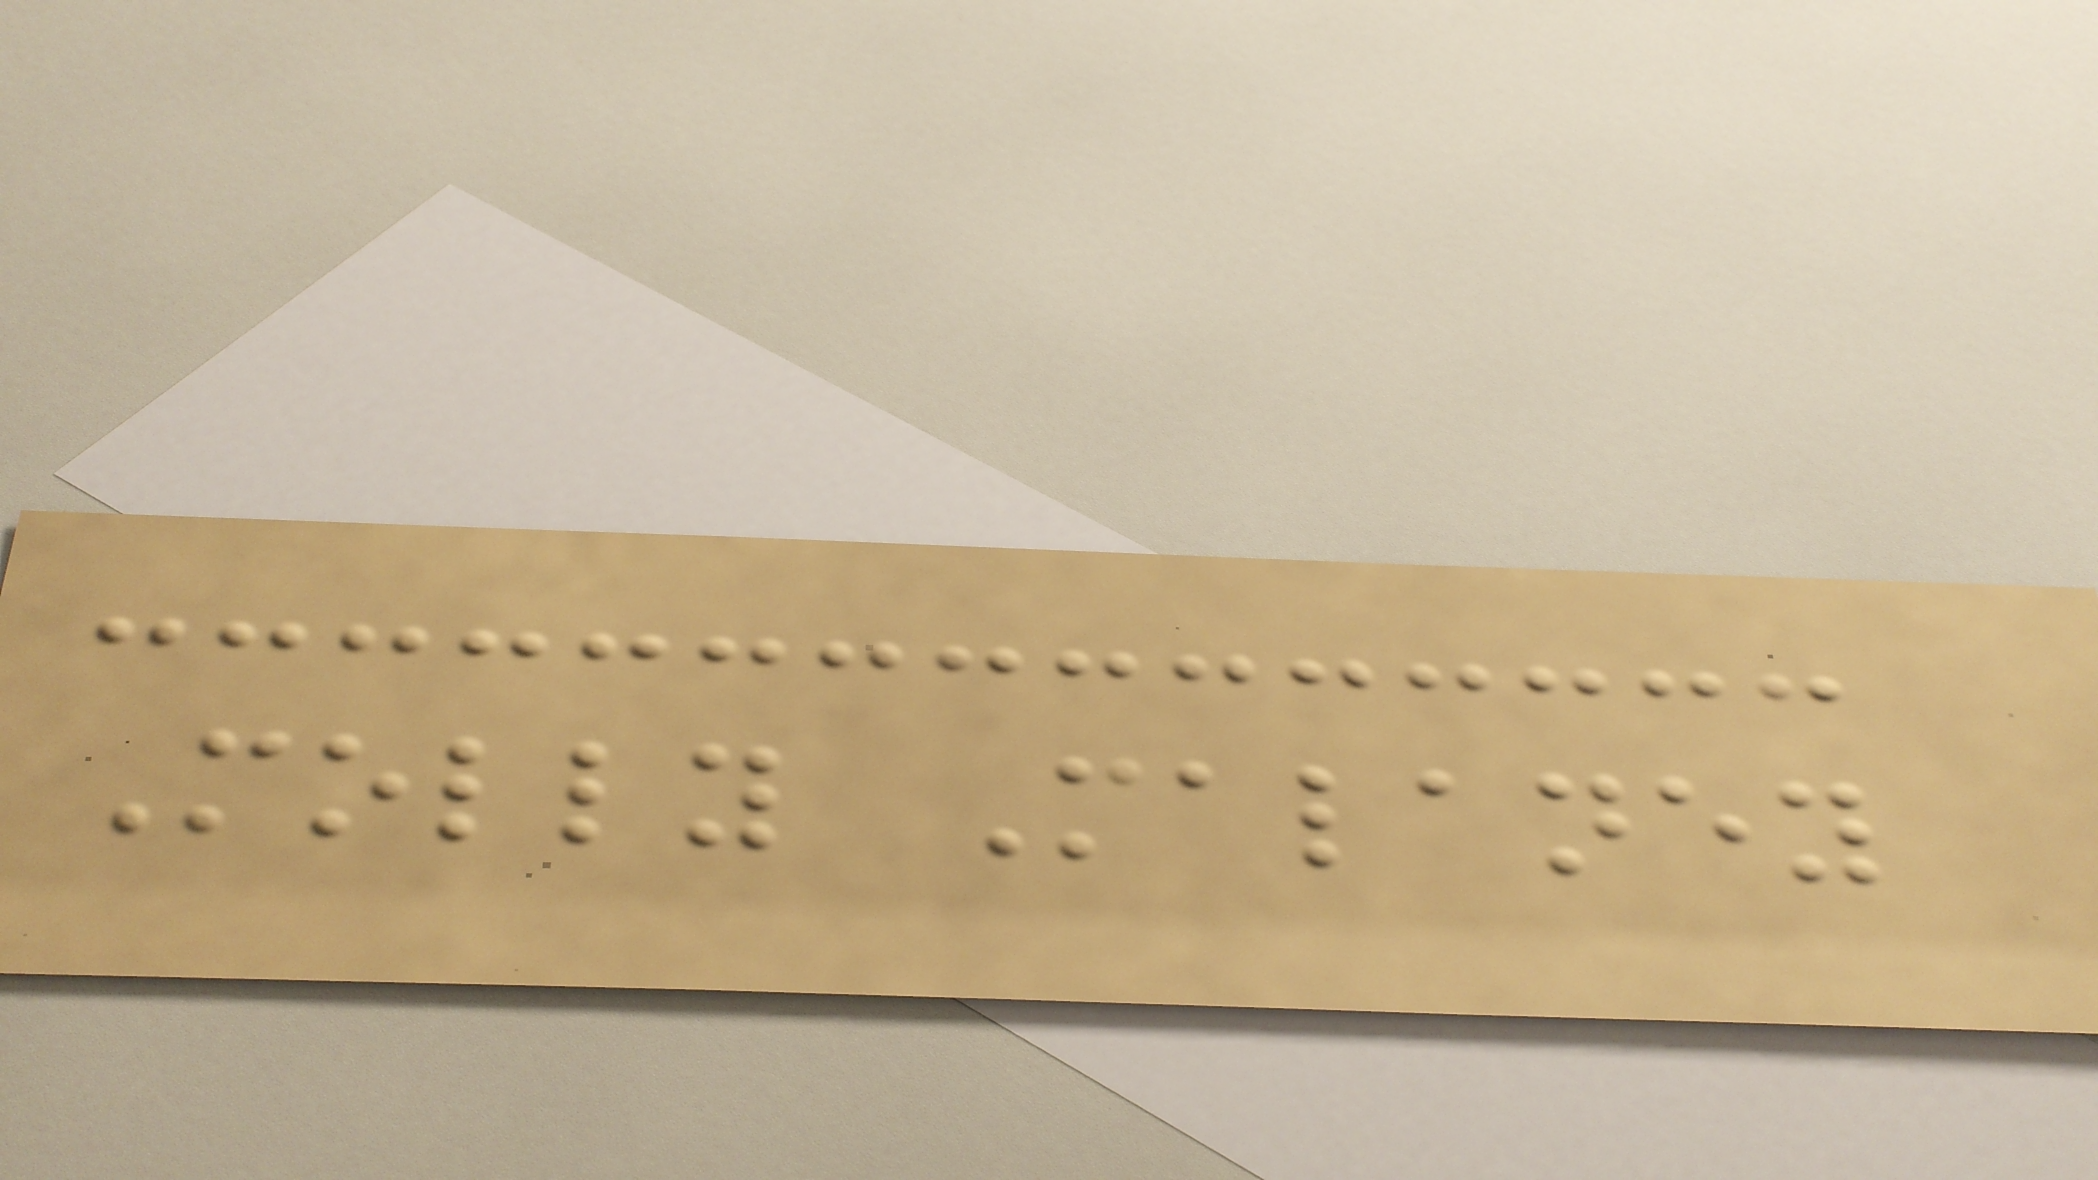Molly Malaney
